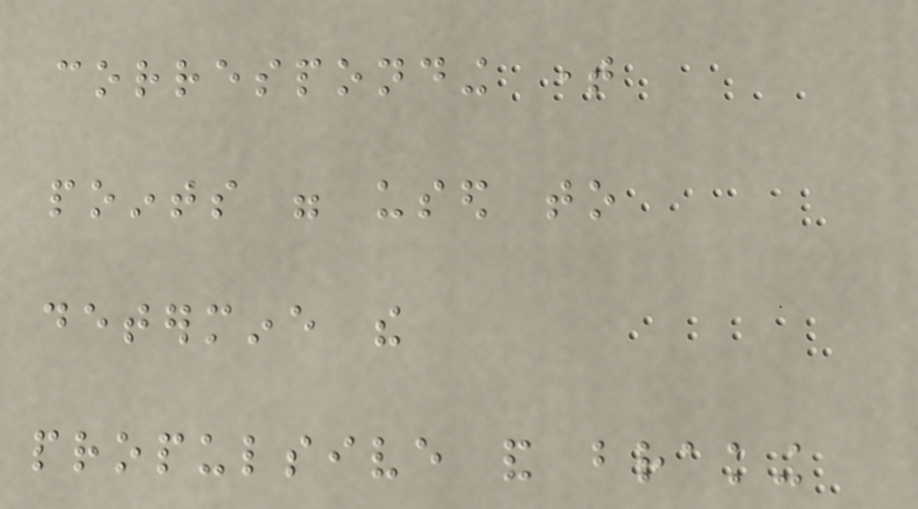corresponding time
points were used to
determine the
propulsive and braking
